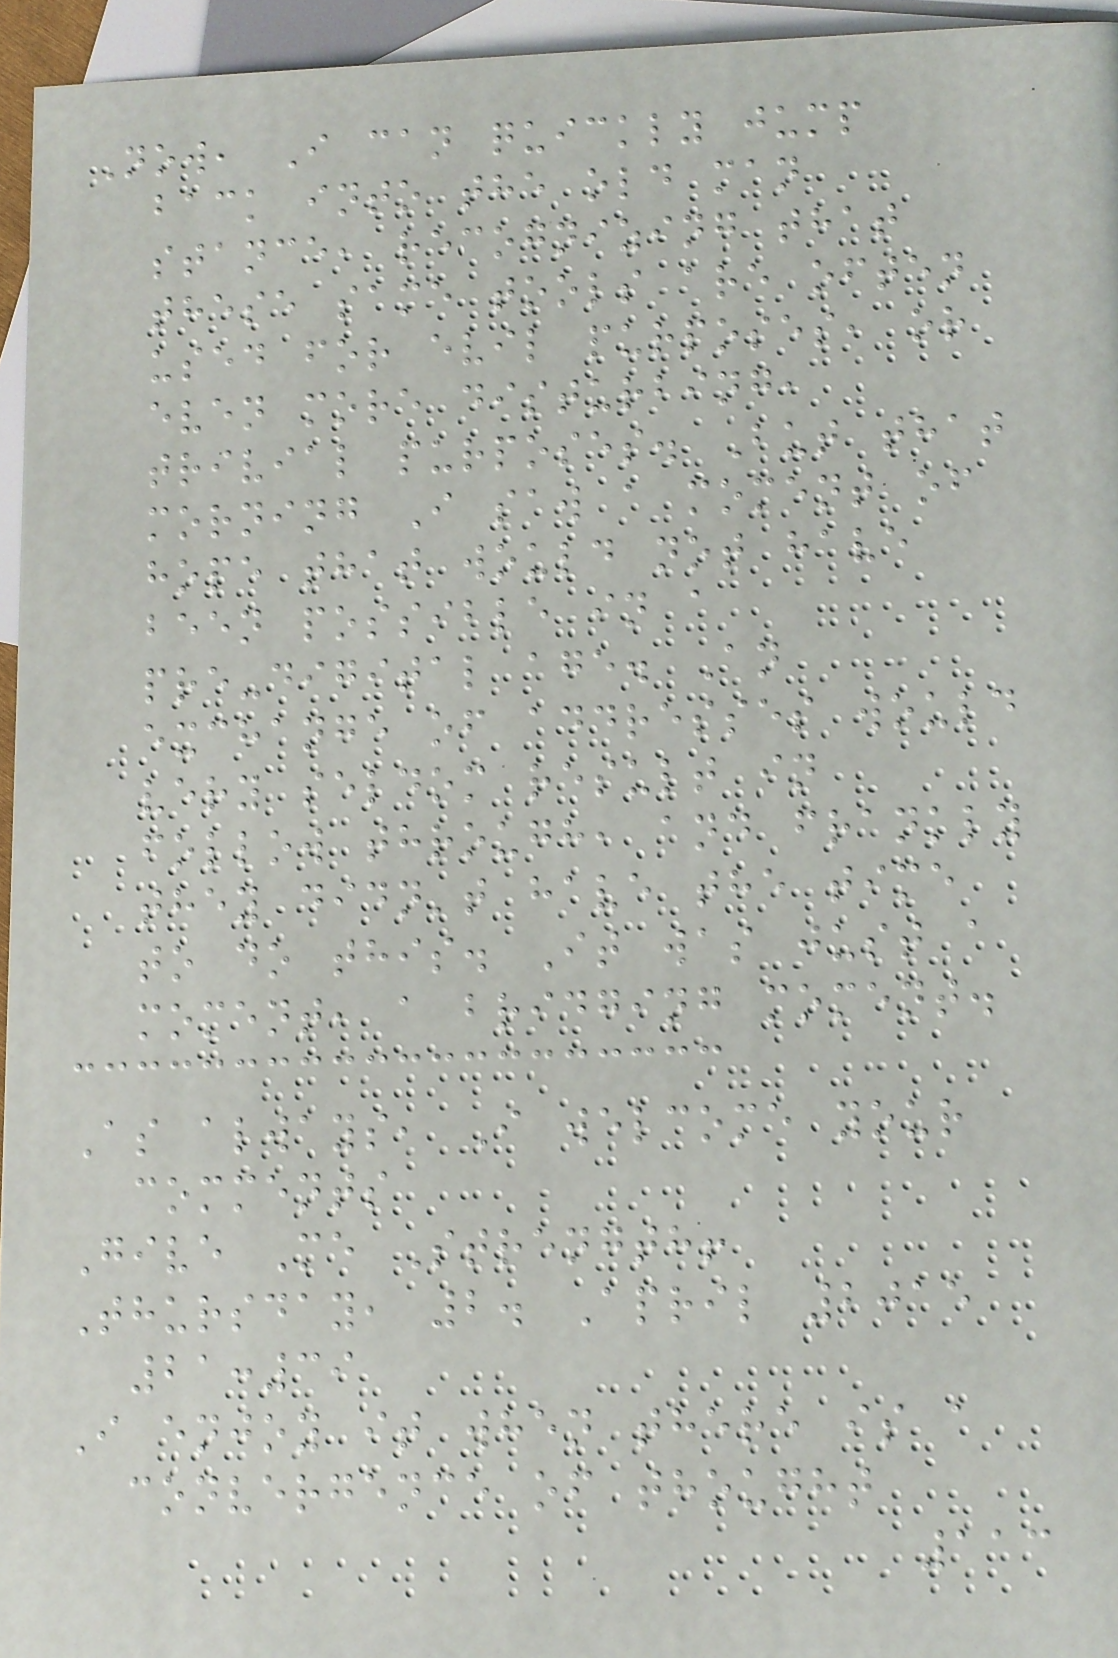Now, I can quickly jump
back into the old man
stance, recognizing that
these same tools are often
used for evil purposes, or
even more disturbing,
trivial purposes. But that
morning I saw a moment of
hope that would not have
been possible in a
pre-digital age. An
exchange of addresses would
very seldom result in
follow through, and frankly
they didn't have the time
to do this. It was just a
moment, a bridging moment.
As always, I welcome your
comments
Give Me Strength!
Thursday, 2. April 2015
21:39
I enjoy it when there is a
convergence of thought
113
